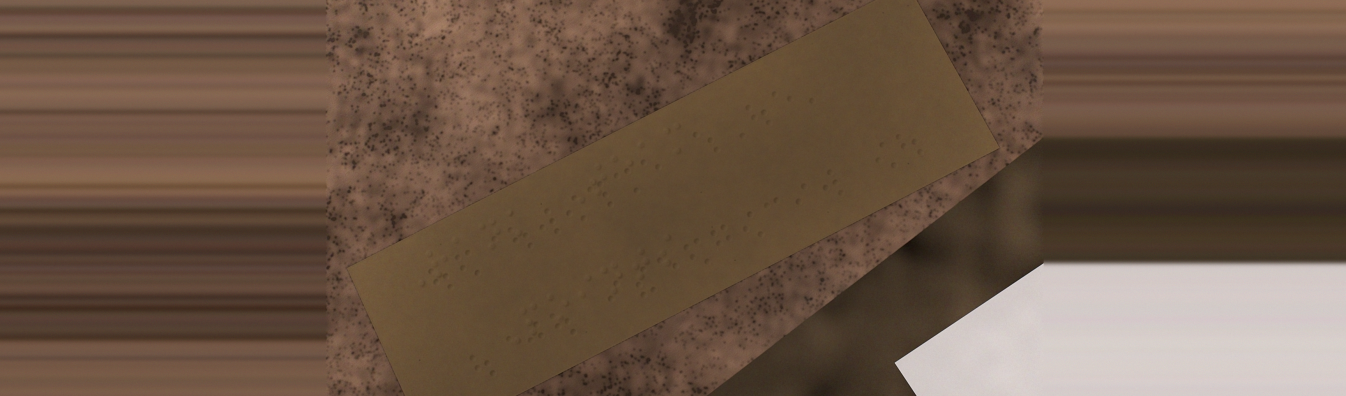Rank Team
Points
